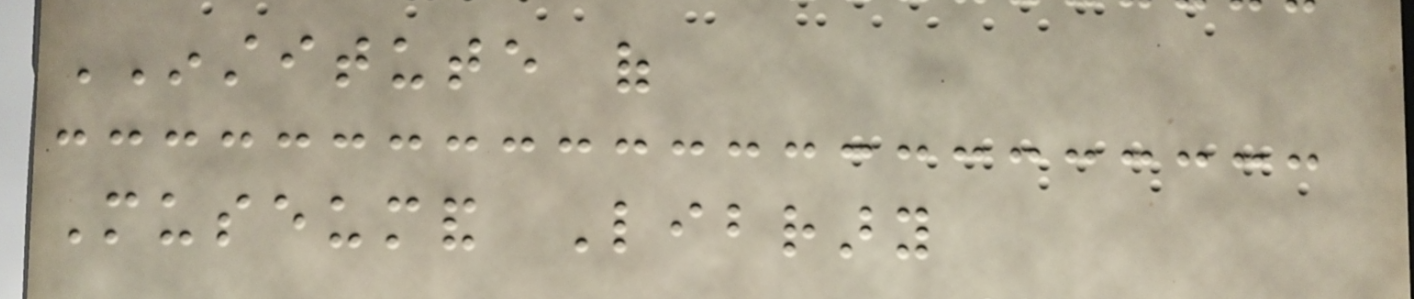INSTITUTE of
Museumand Library
